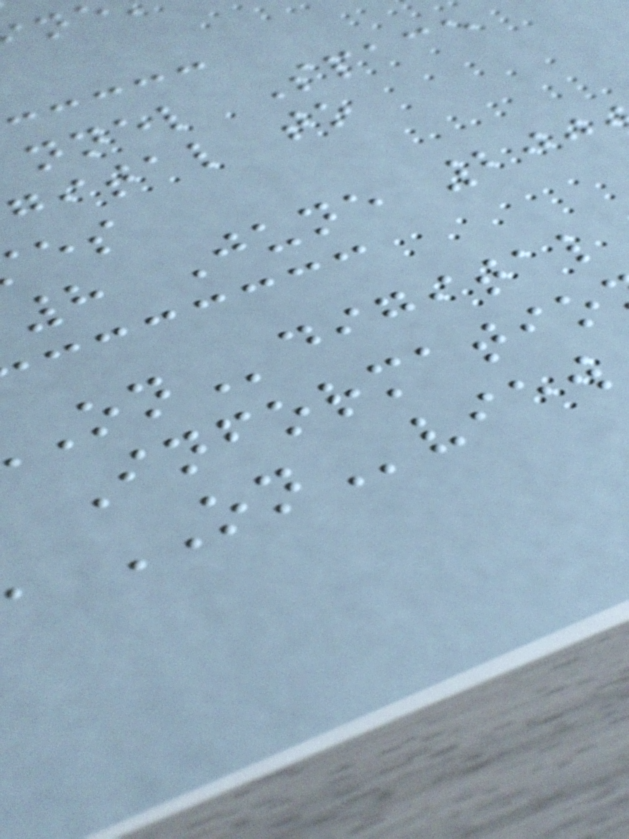nnel Space
gital to
8 June 200
digital
Informatio
ONview
